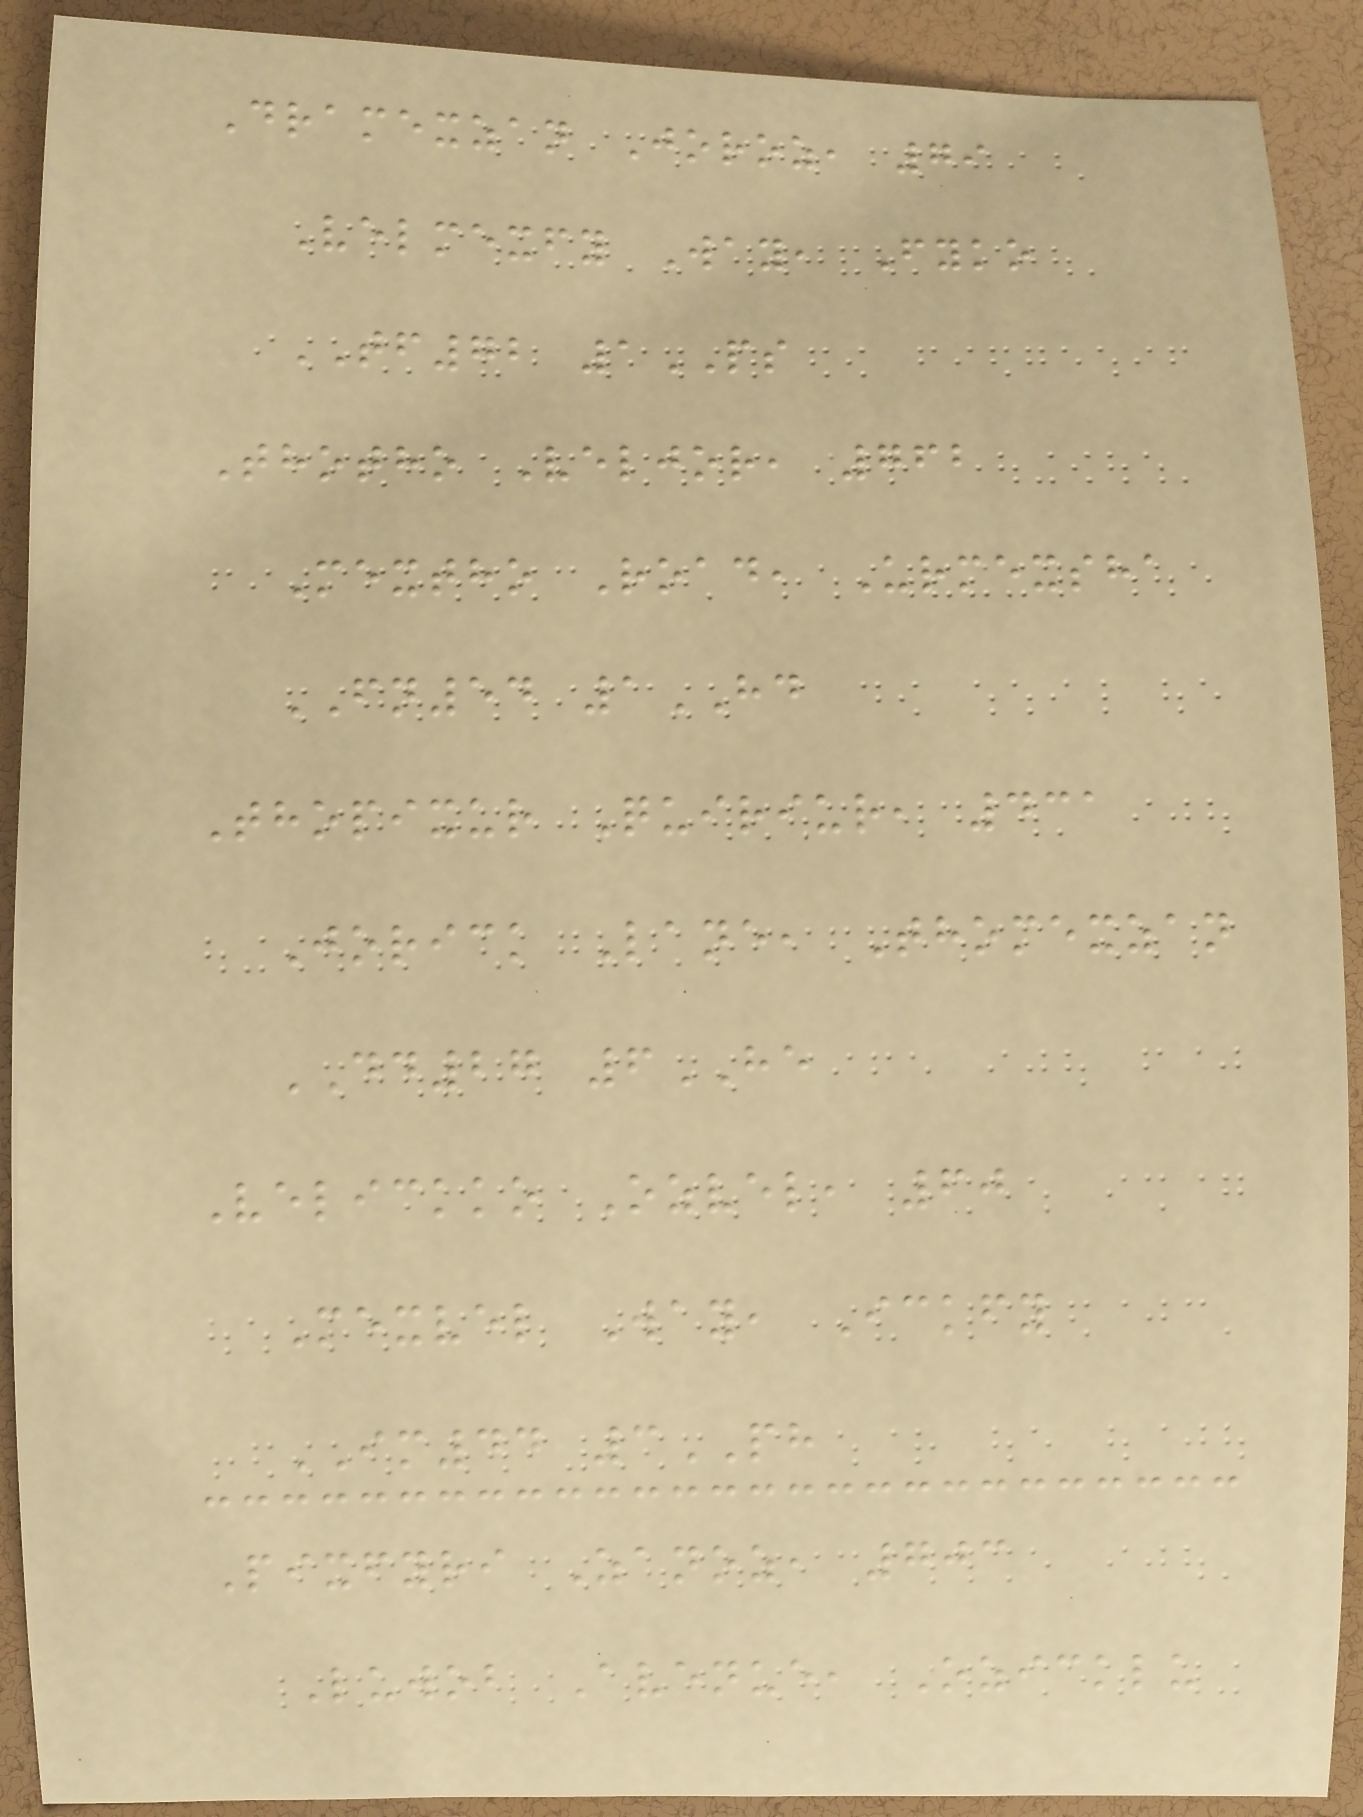Dramexzan Joroz, 79
Velmexfy Way, Fyko
TF72 1PS
Thotho Veljor, 762
Mextho Road, Urmexsha
FN54 1HD
Thopixur Quiriur, 431
Jorick Lane, Thomexzan
DD27 6HE
Velickko Ozvel, 60
Mexvel Way, Ickfy
IM44 3PH
Pixfyri Zanoz, 703
Luwob Avenue, Ozicklu
